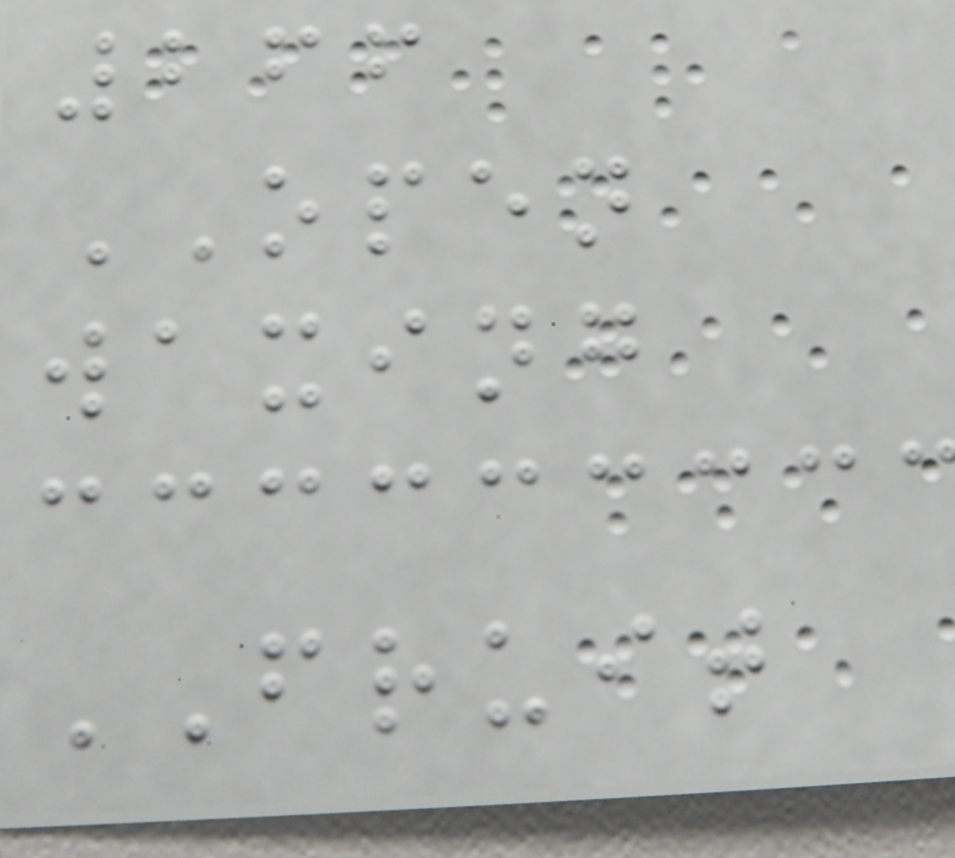266
OPEN
waxing
FRUIT
